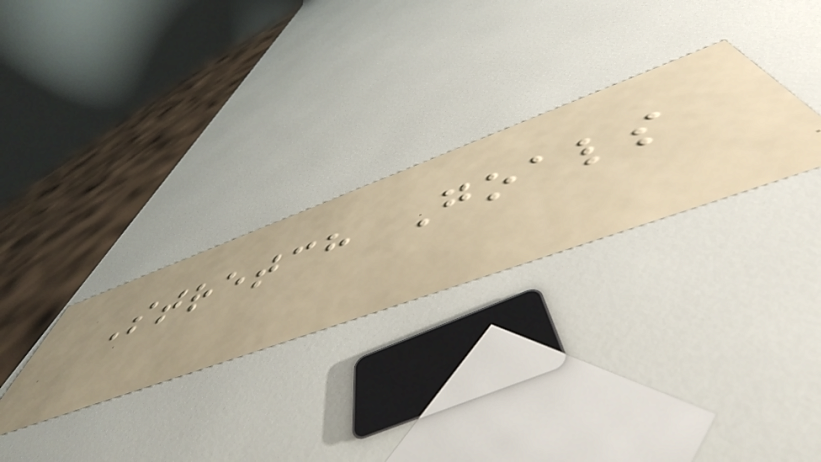Stretch Goals
